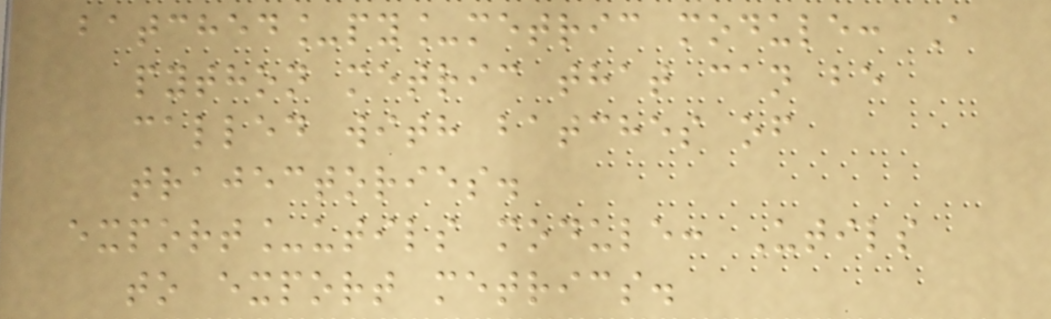batched_py_metric module: A
python metric that can be
called with batches of
trajectories.
export_utils module: Utils
to export metrics.
